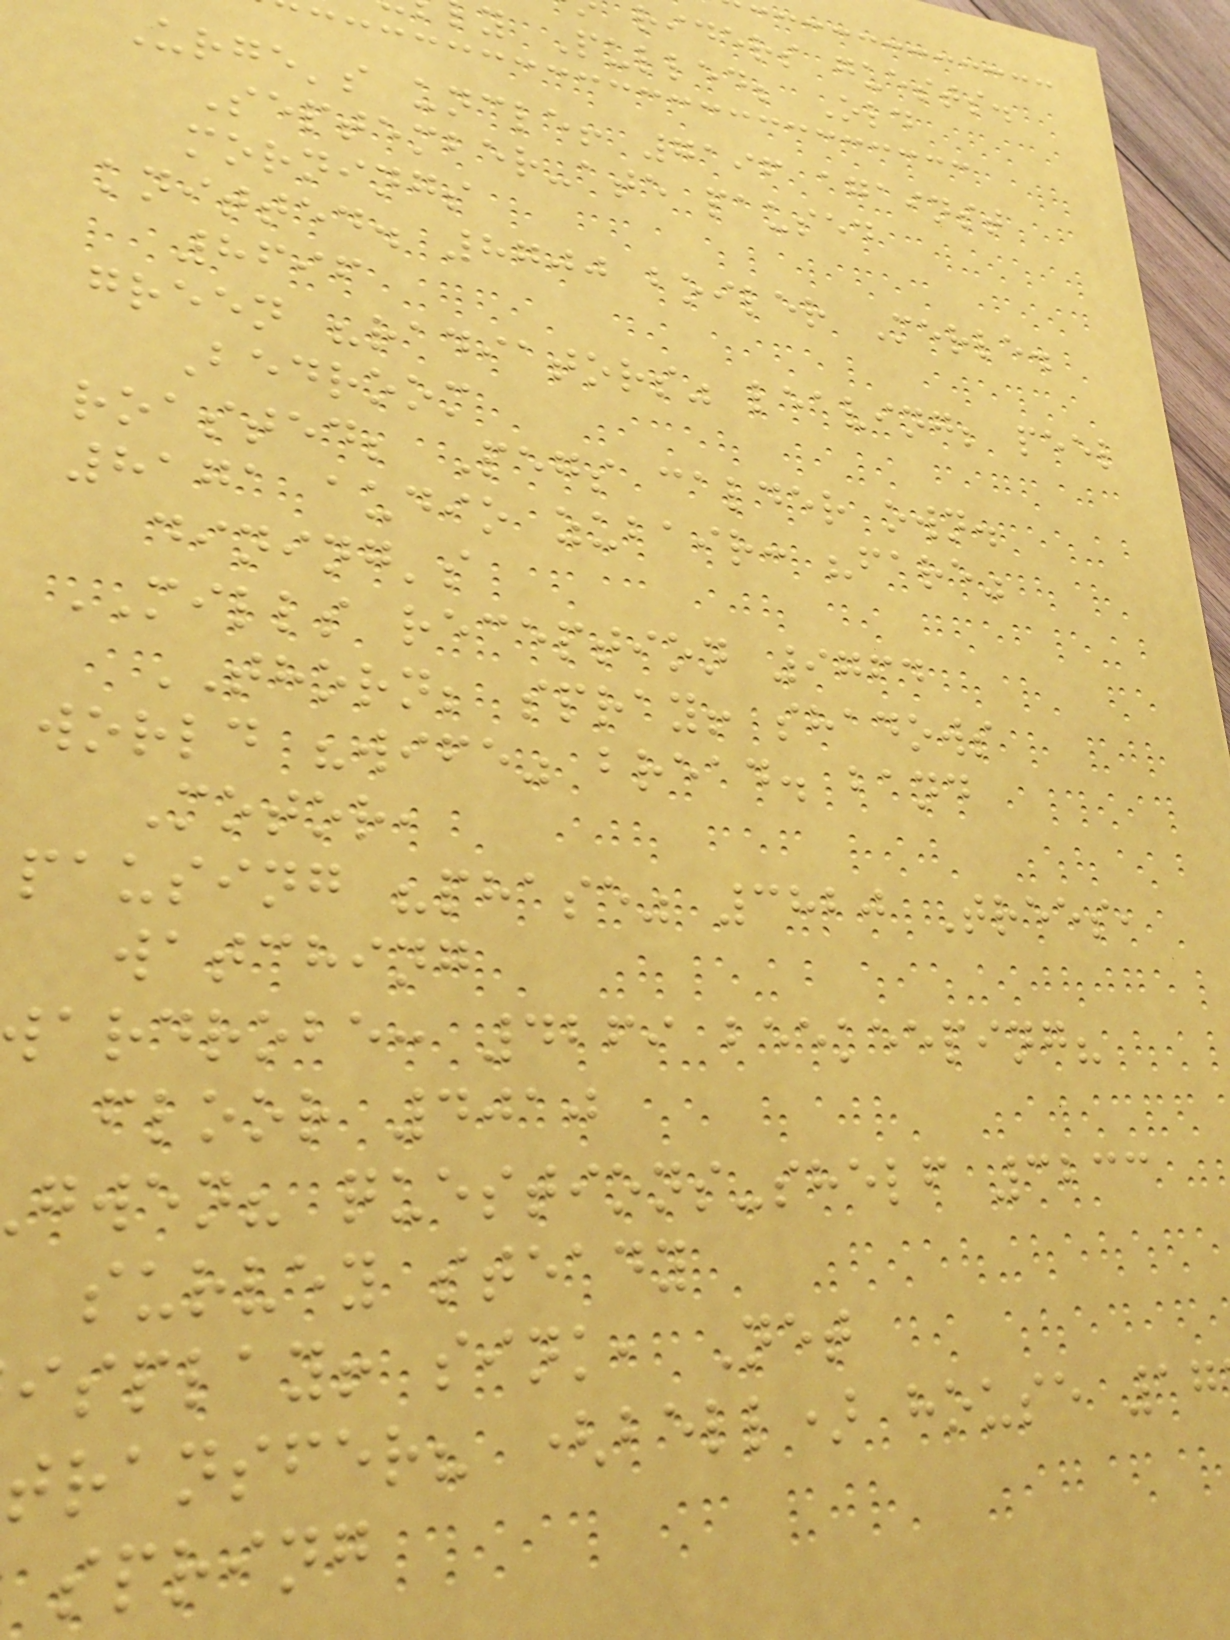riders guests.
y Pulled; Old
Urge's uncle! 7196 against
September-ate paused
mornings
knitted. 8700 boiler Merle.
8696
green "radiators" leaving; peel
Bedroom
roasted; Pegs calder own.
8171 audio zubair: "fare"
dining's
MILLS reception 9764
THORN; spray! shadows
world "wife" bread. band
Motor,
pausing "phase" 3820 Trees,
watching
ardrobe: 4269 beekeeping?
floor 4010
gwen? questions-shelf 3233
survey steady
isplay! sink, Net
transfer? (bell) house 17
spring
